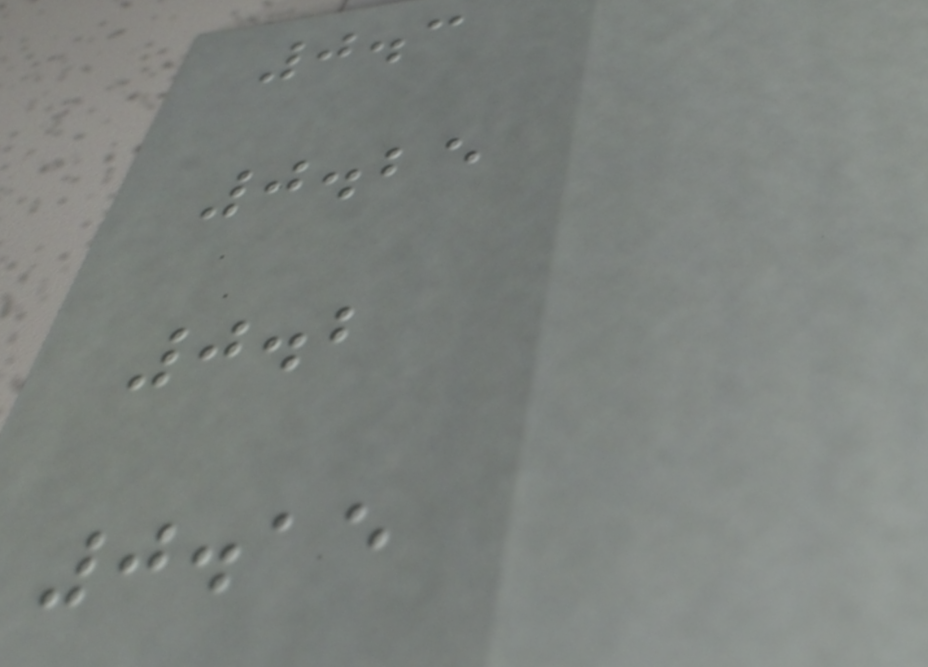0.3
0.25
0.2
0.15
